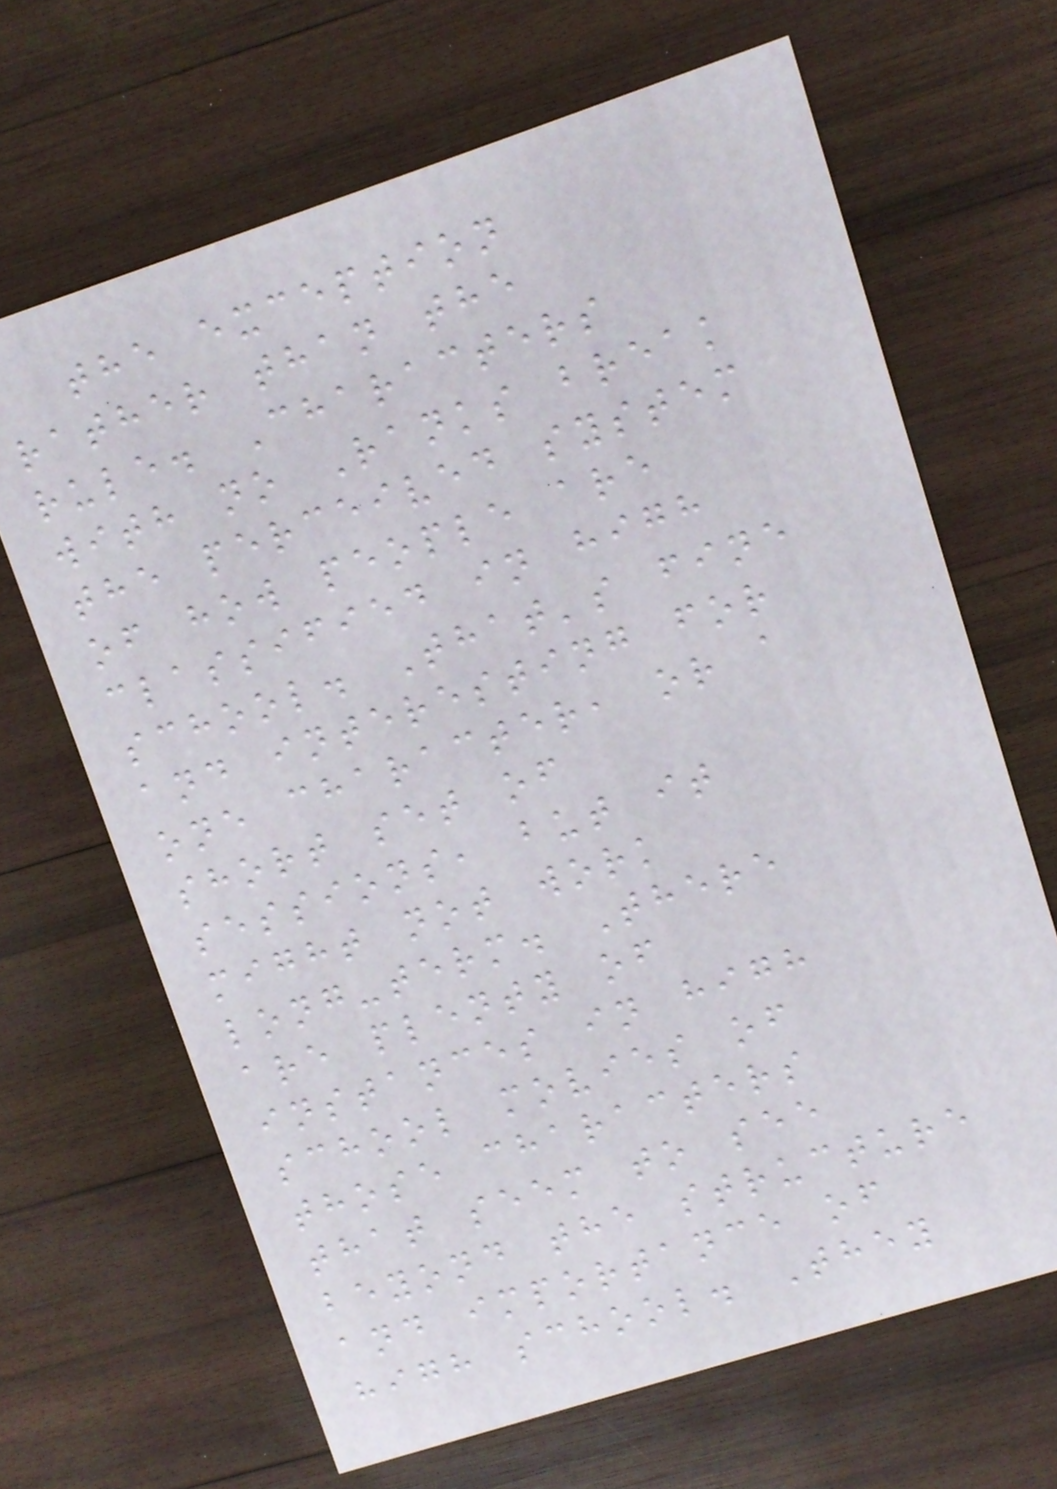the exception
rather than the
rule. Characters
with no Ranks break
the perceived system
of how people are
classified in high
school. That's fine
and interesting for
one character, or a
short set of
sessions, but it
might not work
long-term. There
are plenty of
instances in high
school movies of
those characters
that seem to see
beyond the structure
and importance of
high school. They
